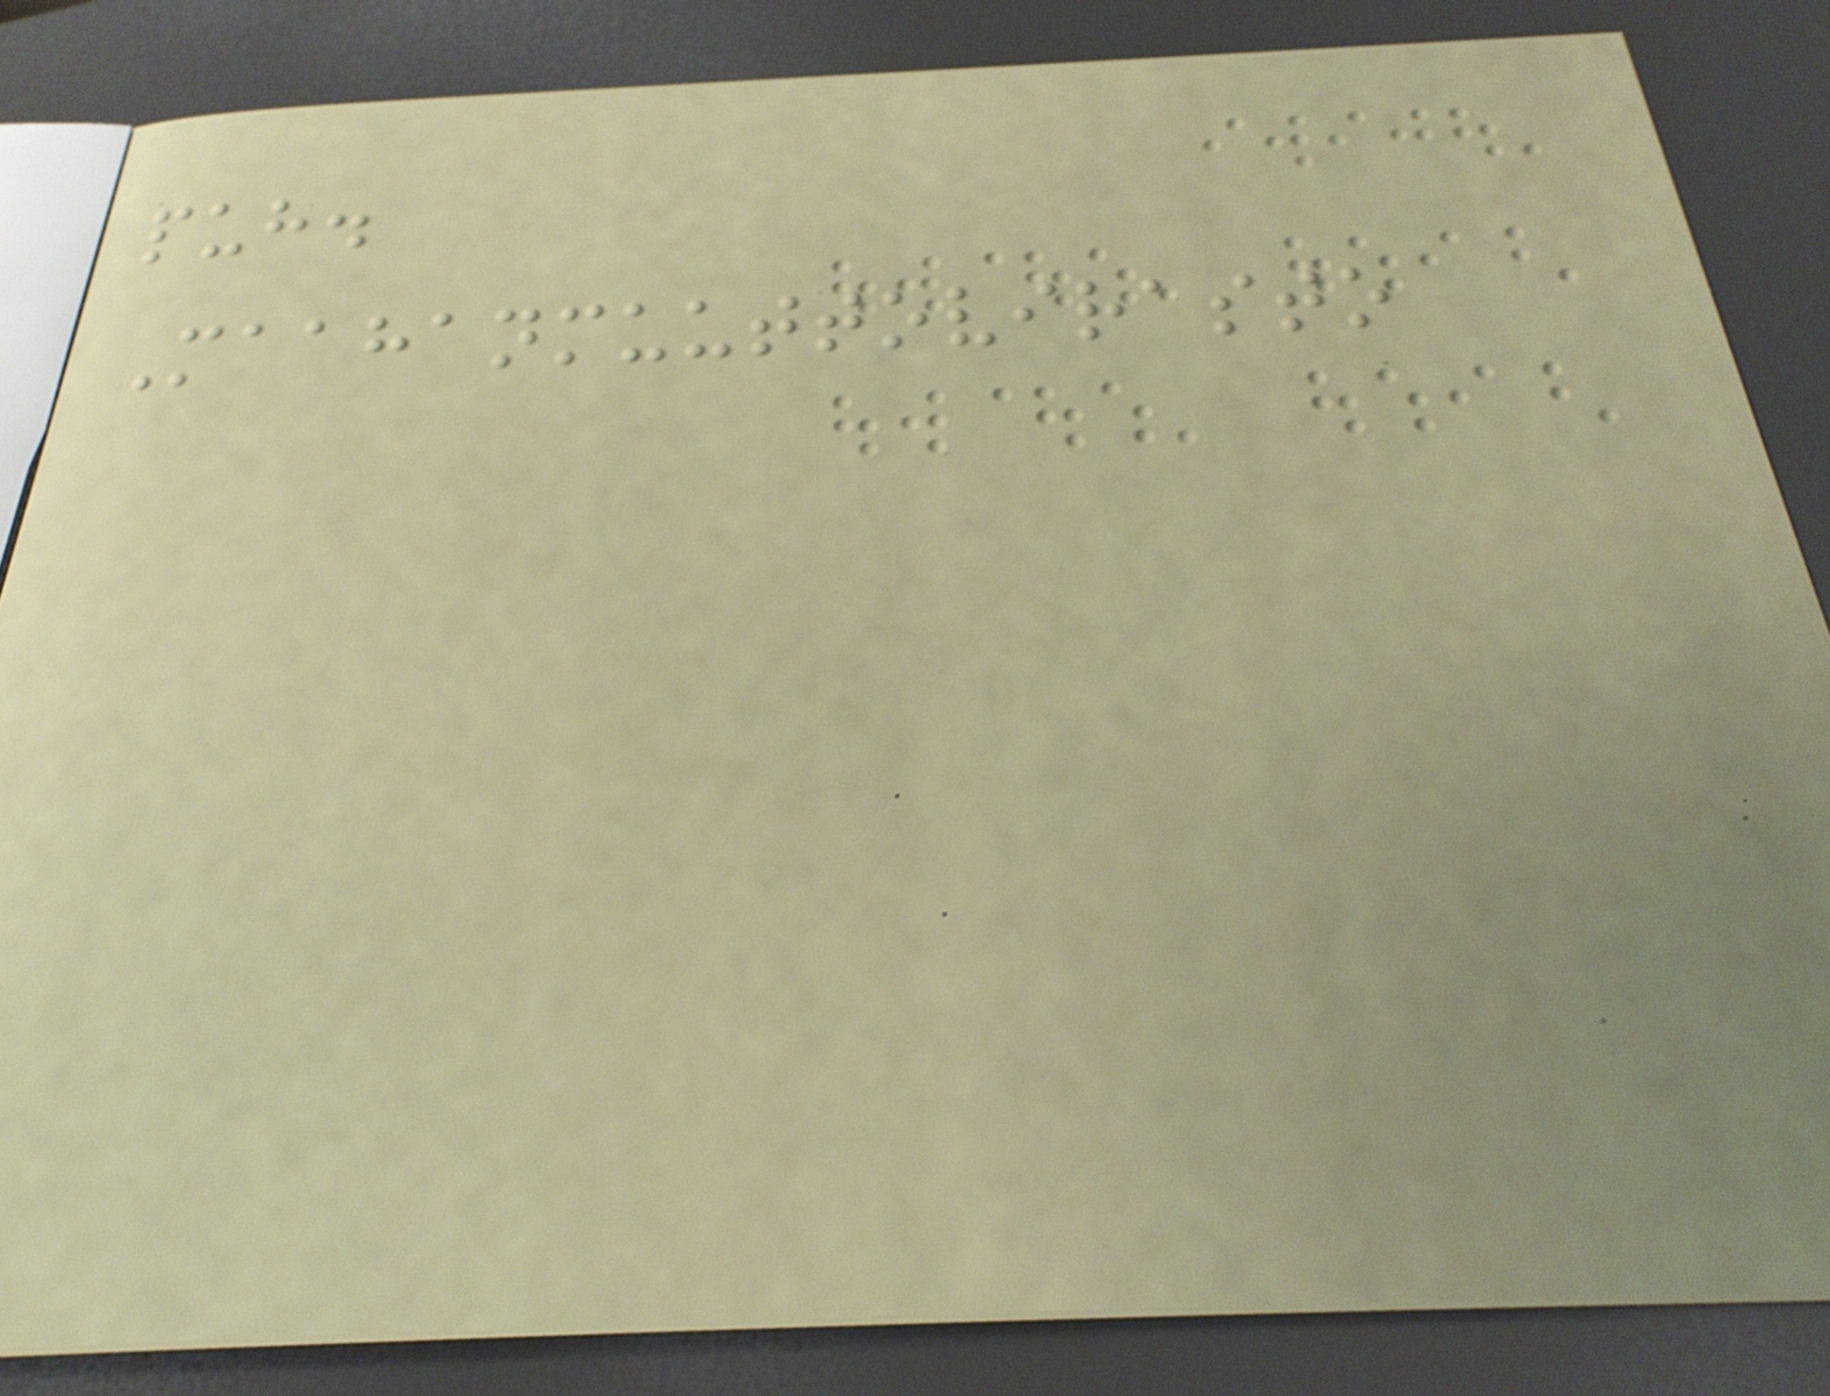puh.
Maahanmuuttovirasto
